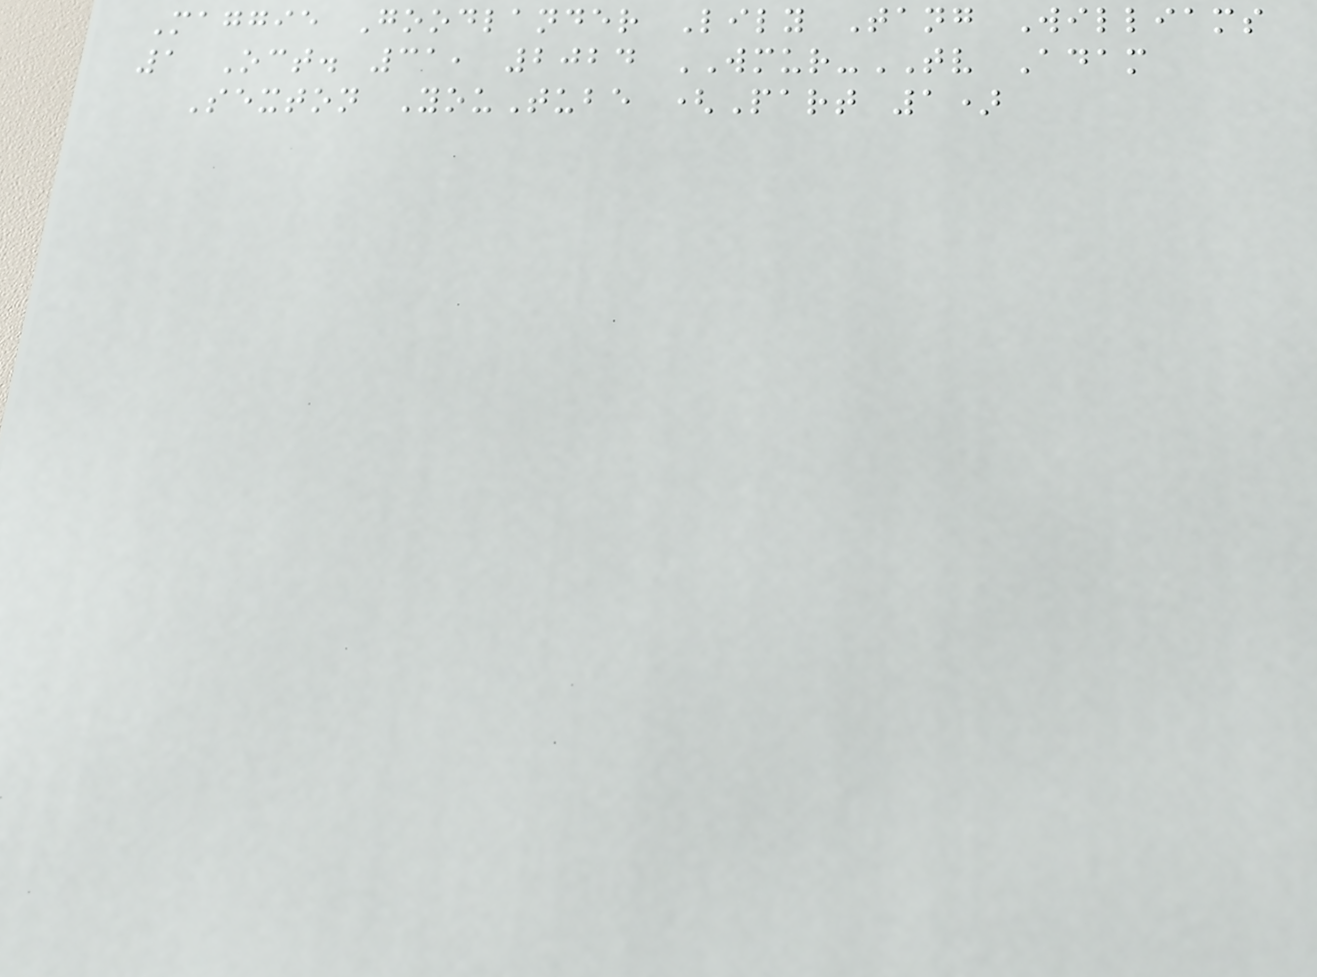Maggie Goodlander Lily Tang Williams
1 Oct. 31, 2024 WMUR-TV Adam
Sexton YouTube (Part 1)
